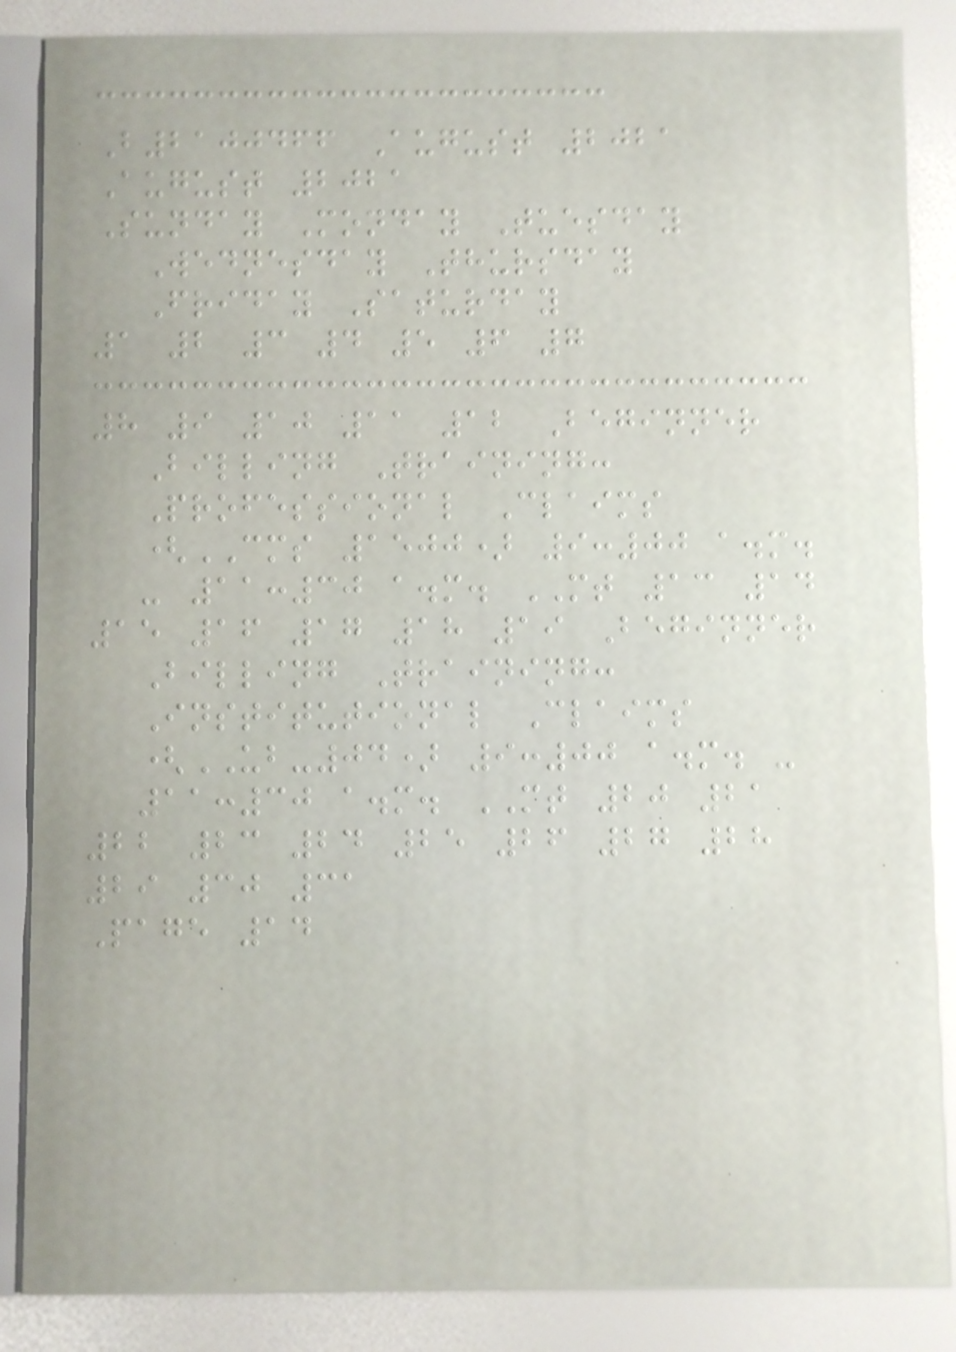B2100466 August 2021
August 2021
Sunday Monday Tuesday
Wednesday Thursday
Friday Saturday
1 2 3 4 5 6 7
8 9 10 11 12 Beginner
Billing Training:
Professional Claims
(CMS 1500) 9:00 a.m.
- 11:30 a.m. MT 13 14
15 16 17 18 19 Beginner
Billing Training:
Institutional Claims
(UB-04) 9:00 a.m. -
11:30 a.m. MT 20 21
22 23 24 25 26 27 28
29 30 31
Page 14
